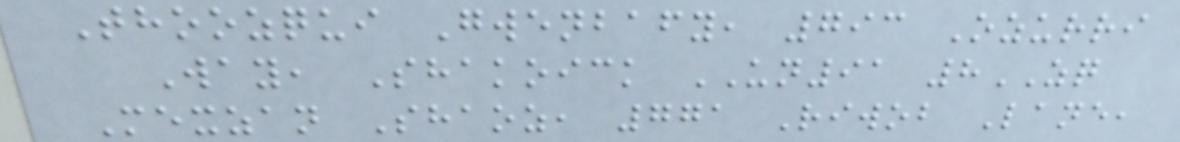Thoozqui Gwenbafy, 793 Ozurri
Way, Shakoick UN91 8ZQ
Mexzan Shaoz, 771 Riwob Lane,
